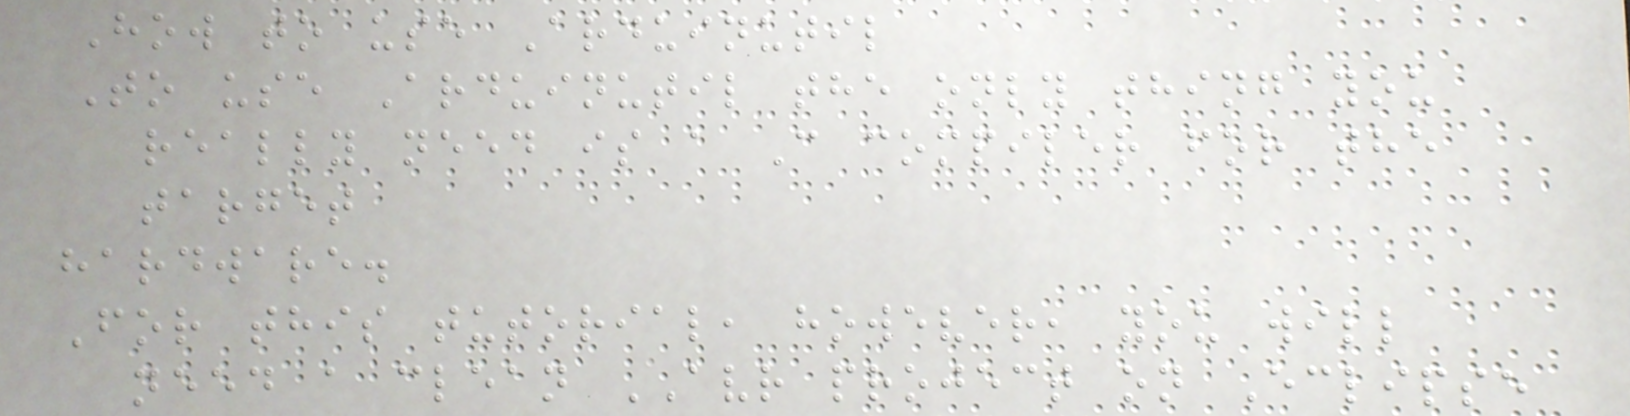How to use Arduinutil
To use Arduinutil the only thing you
really need is a C compiler for the
target
hardware.
For this tutorial, however, you will
need a clean AVR project on Eclipse
